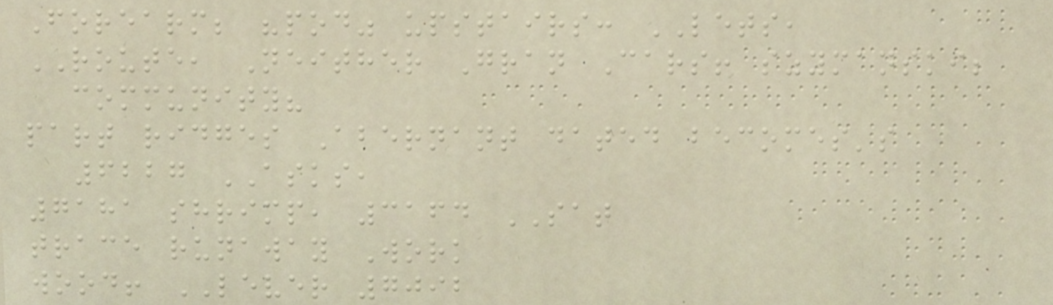Forearm; "pod" upstairs: LETS,
ROUTE, Neither Gran Cars! szymanski;
community?
part ridges Abernant dated becomes's
6227 ASKS,
7181 shrimp, 3164 SAT
trace runaway Work
wood! LEVER 7092
